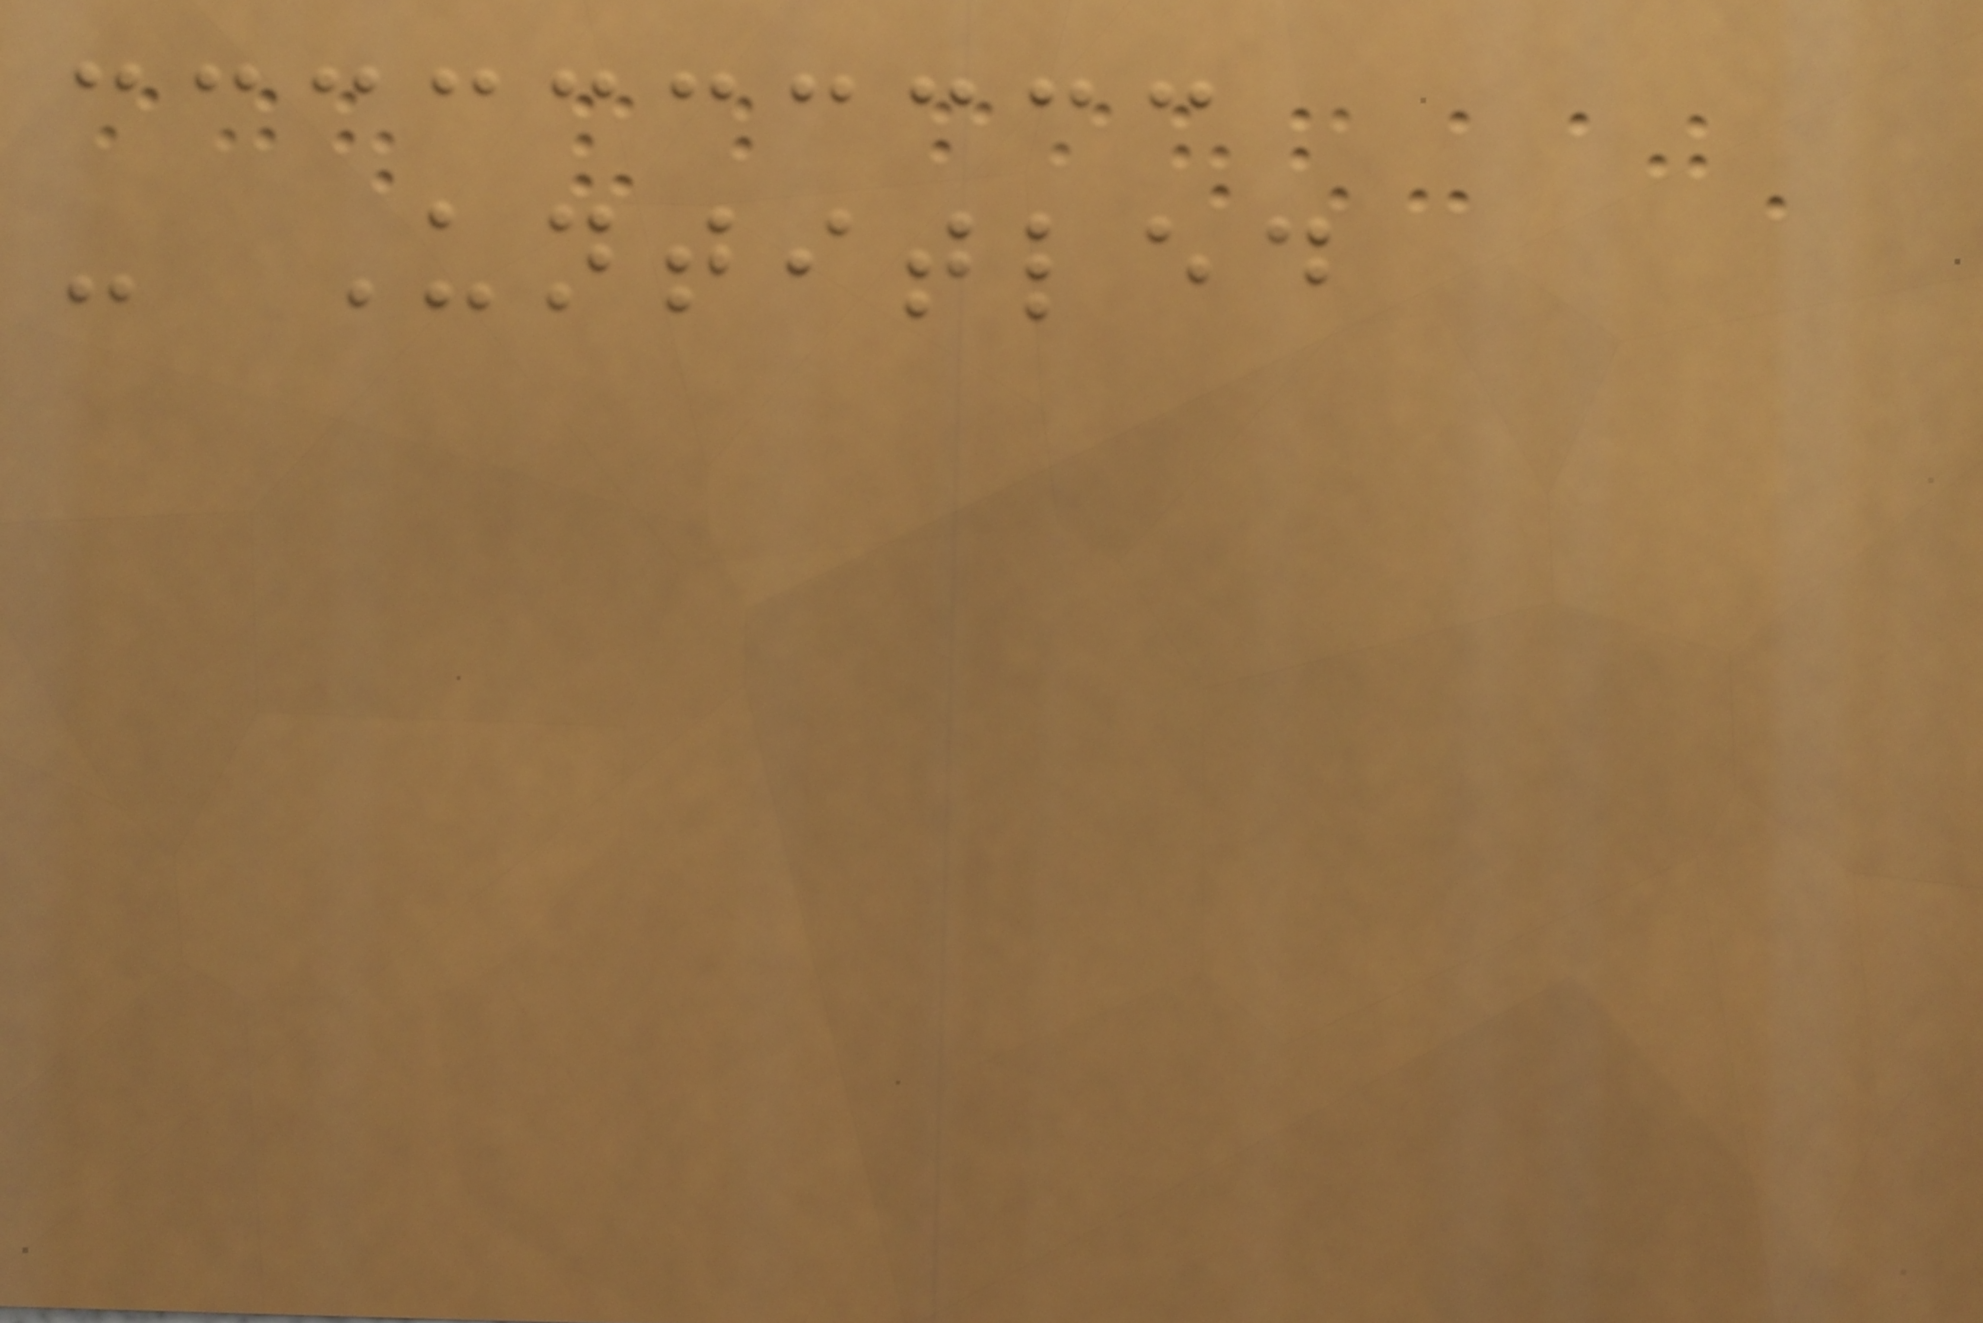- Untitled
